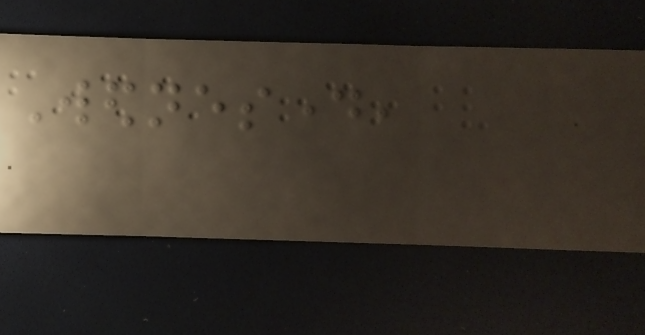Wednesday,
